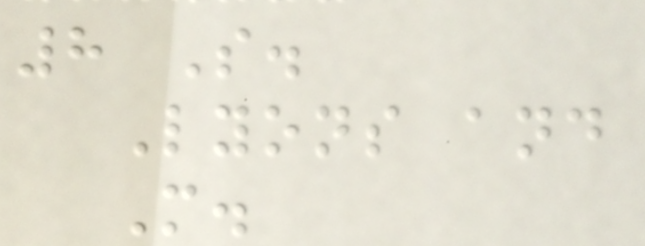8 S.
Lyons and
M.
